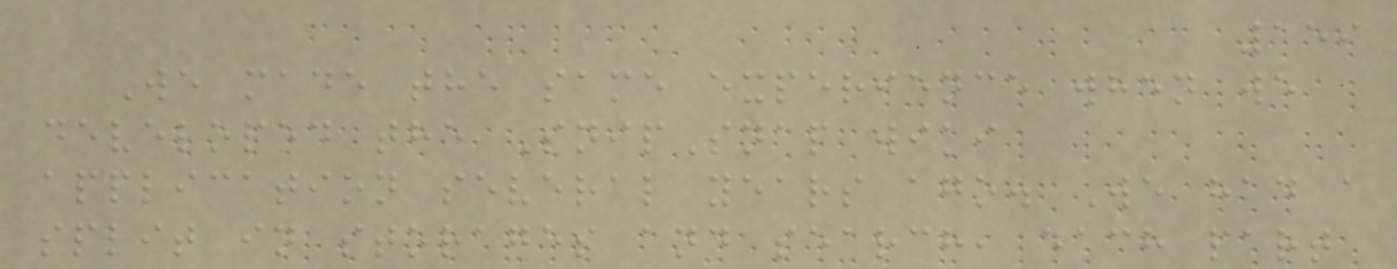159
We made the same experience when we
developed the SnipSnap wiki
application several years ago. We had a
split in storages and search, each part
